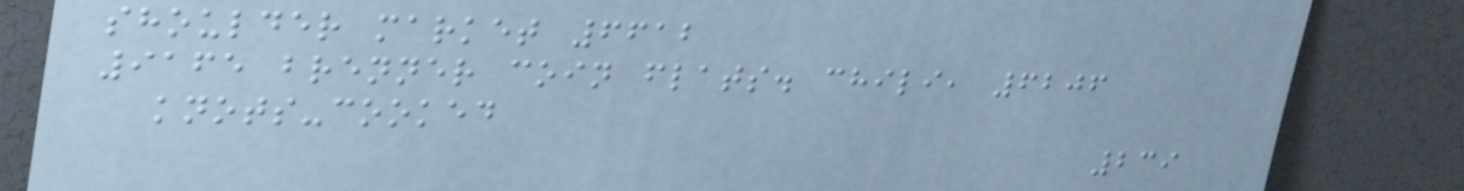shoulder market 6612
9165 brenner coin flats. chili, 6206
knots-cooked
239
